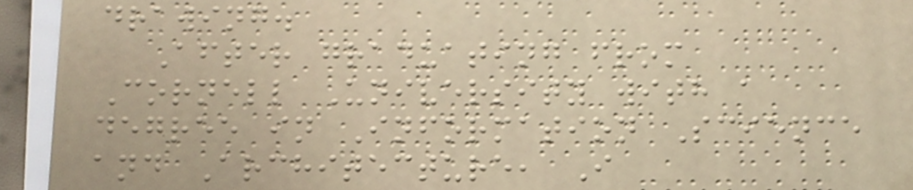drawing.
After graduating from
Cornell University with a
degree in Information Science
and Architecture, I
